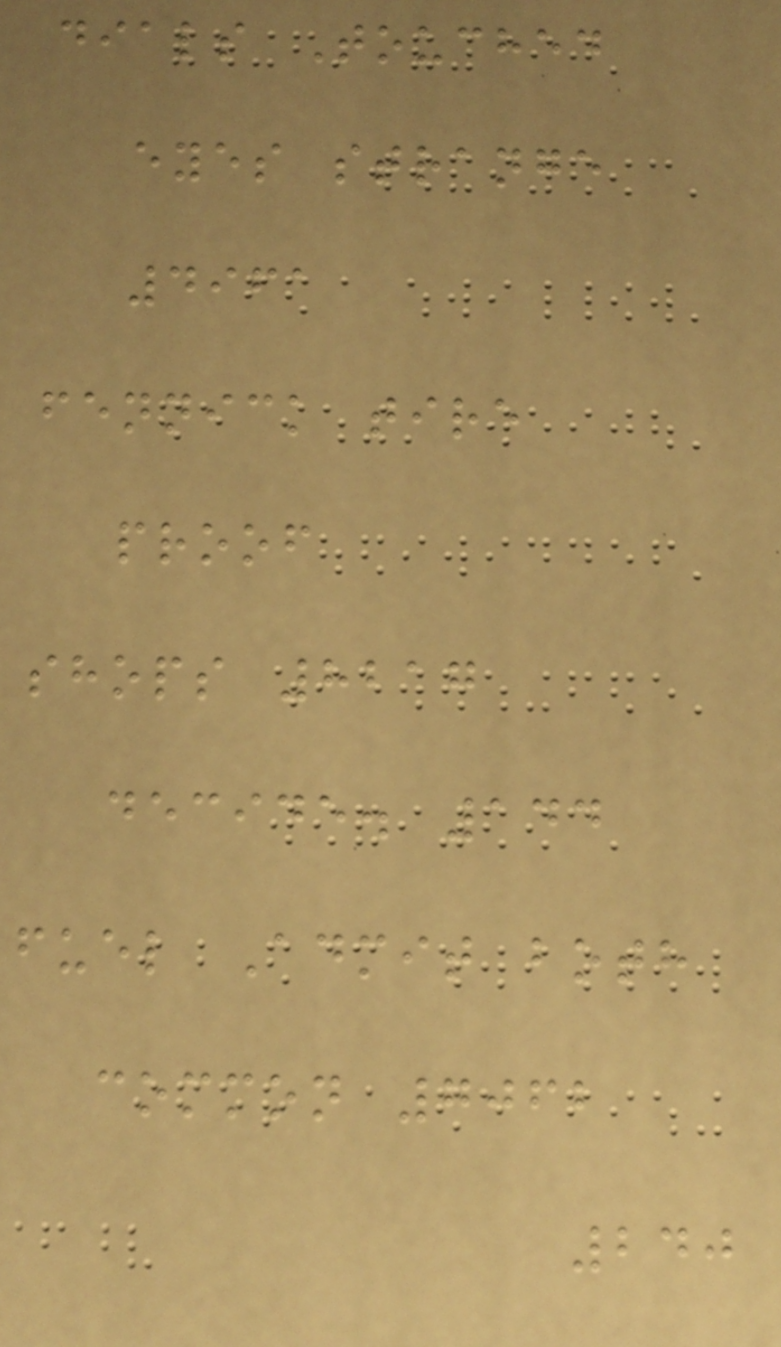dials Touched
eyes strange
4961
fennick tire
proof
shops 8217
decide. 144
fuel Admit both
common 7062
240
